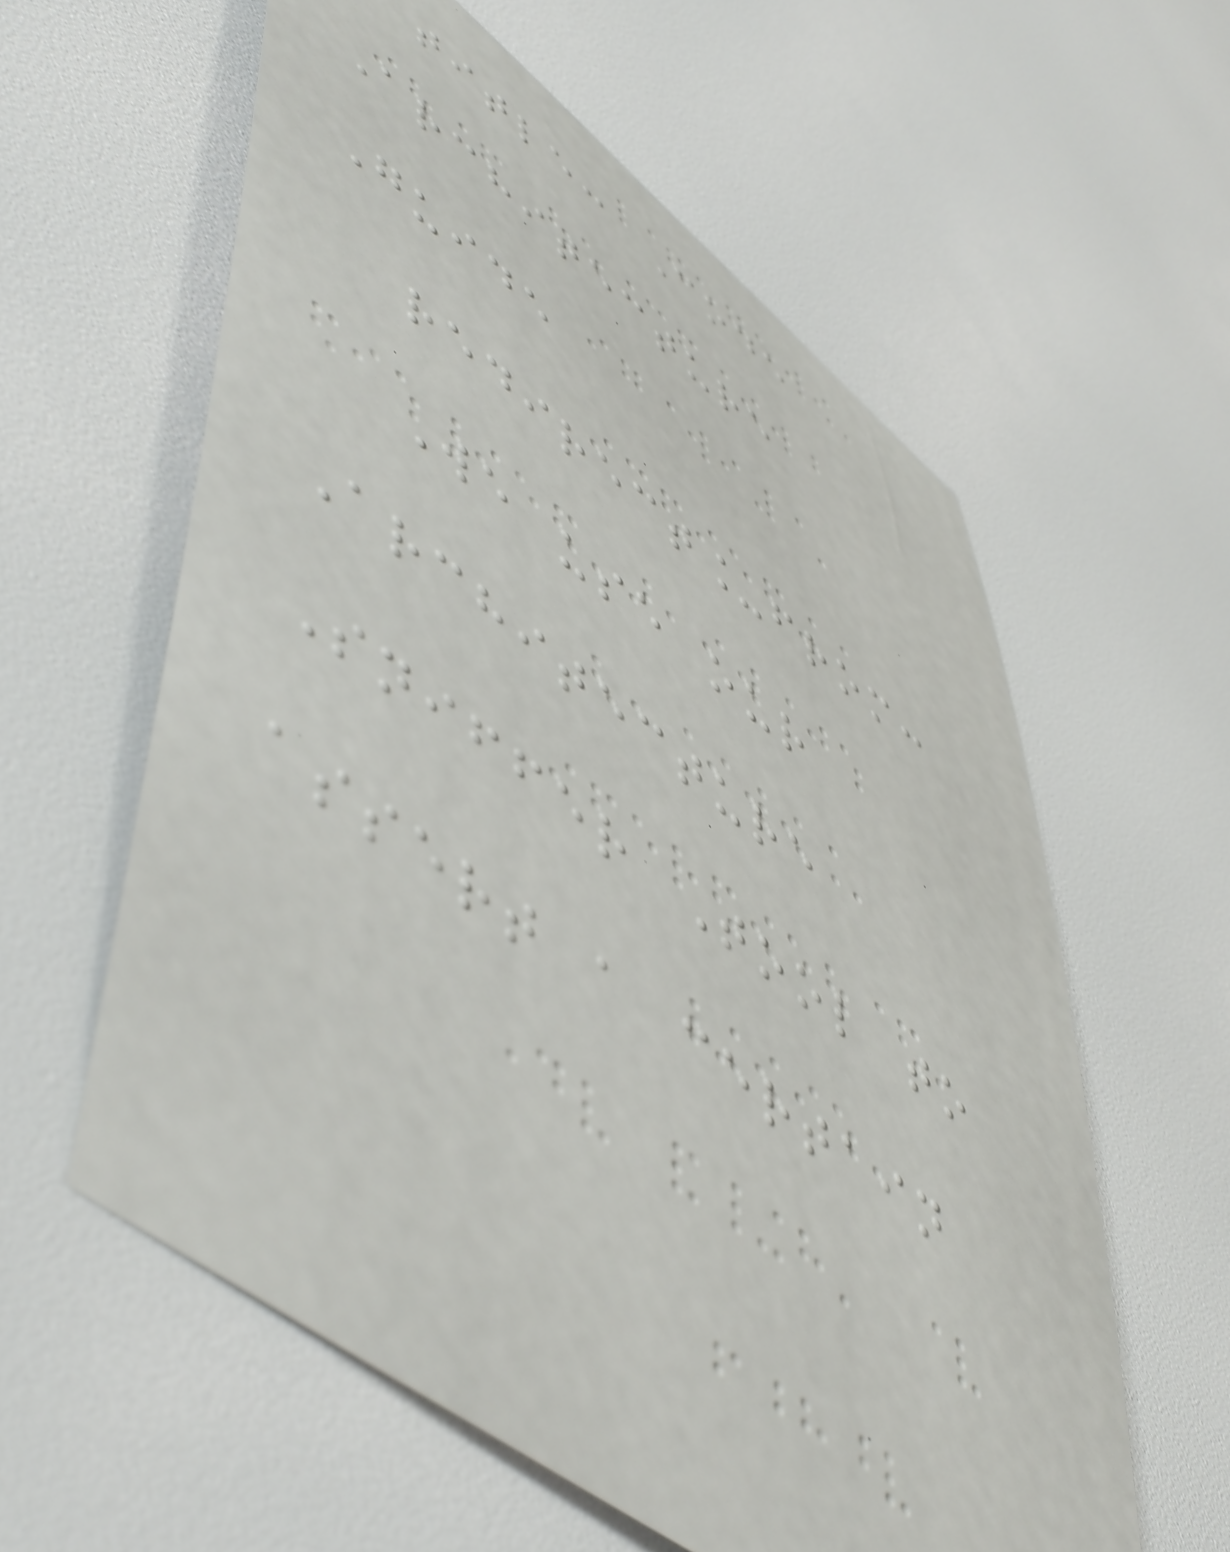title: Code
Architecture
Guide
redirect_from:
We use our
Architecture
Sniffer Tool to
assert a certain
